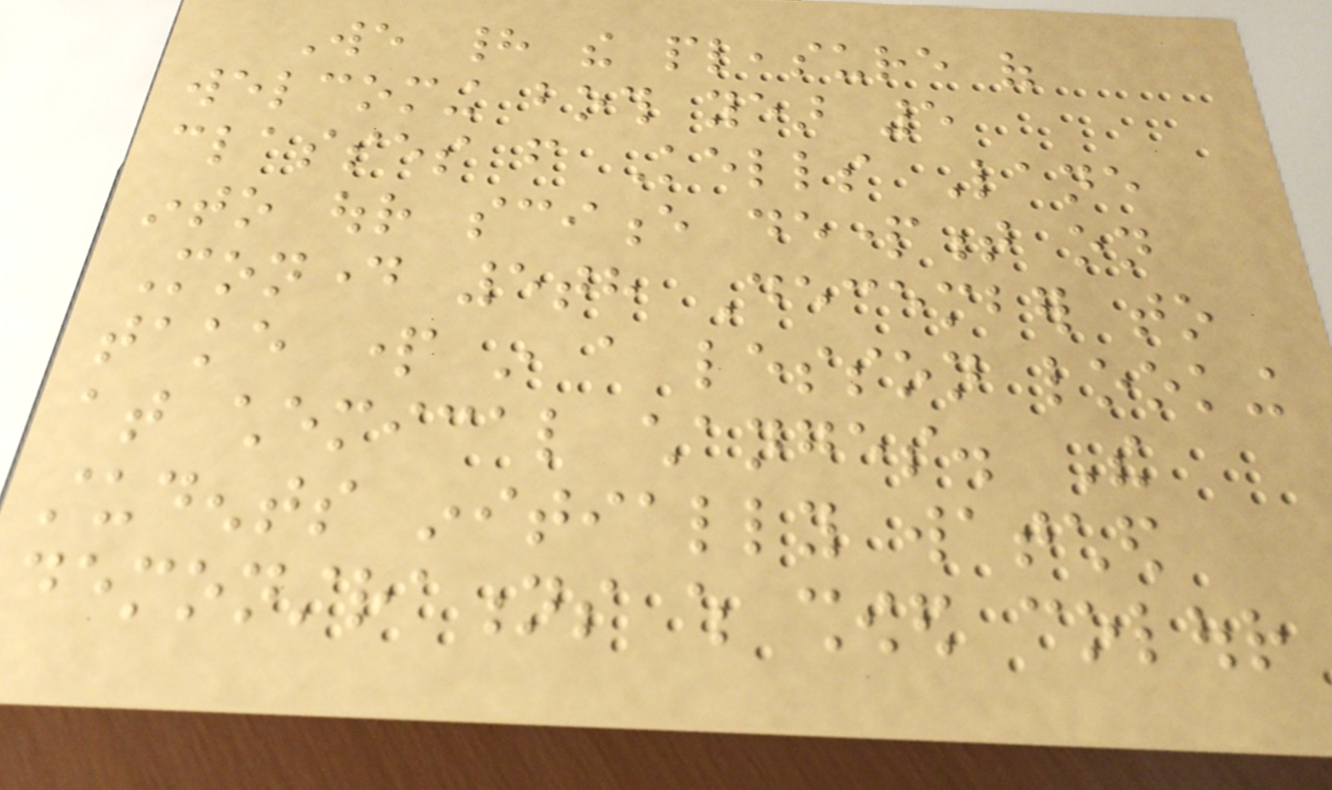We had the pleasure of
welcoming both year 5
classes from Kells Lane
into our science department on
Monday 5th December to
take part in a lesson looking
at chemical changes. The
students initially watched
demonstrations which showed colour
